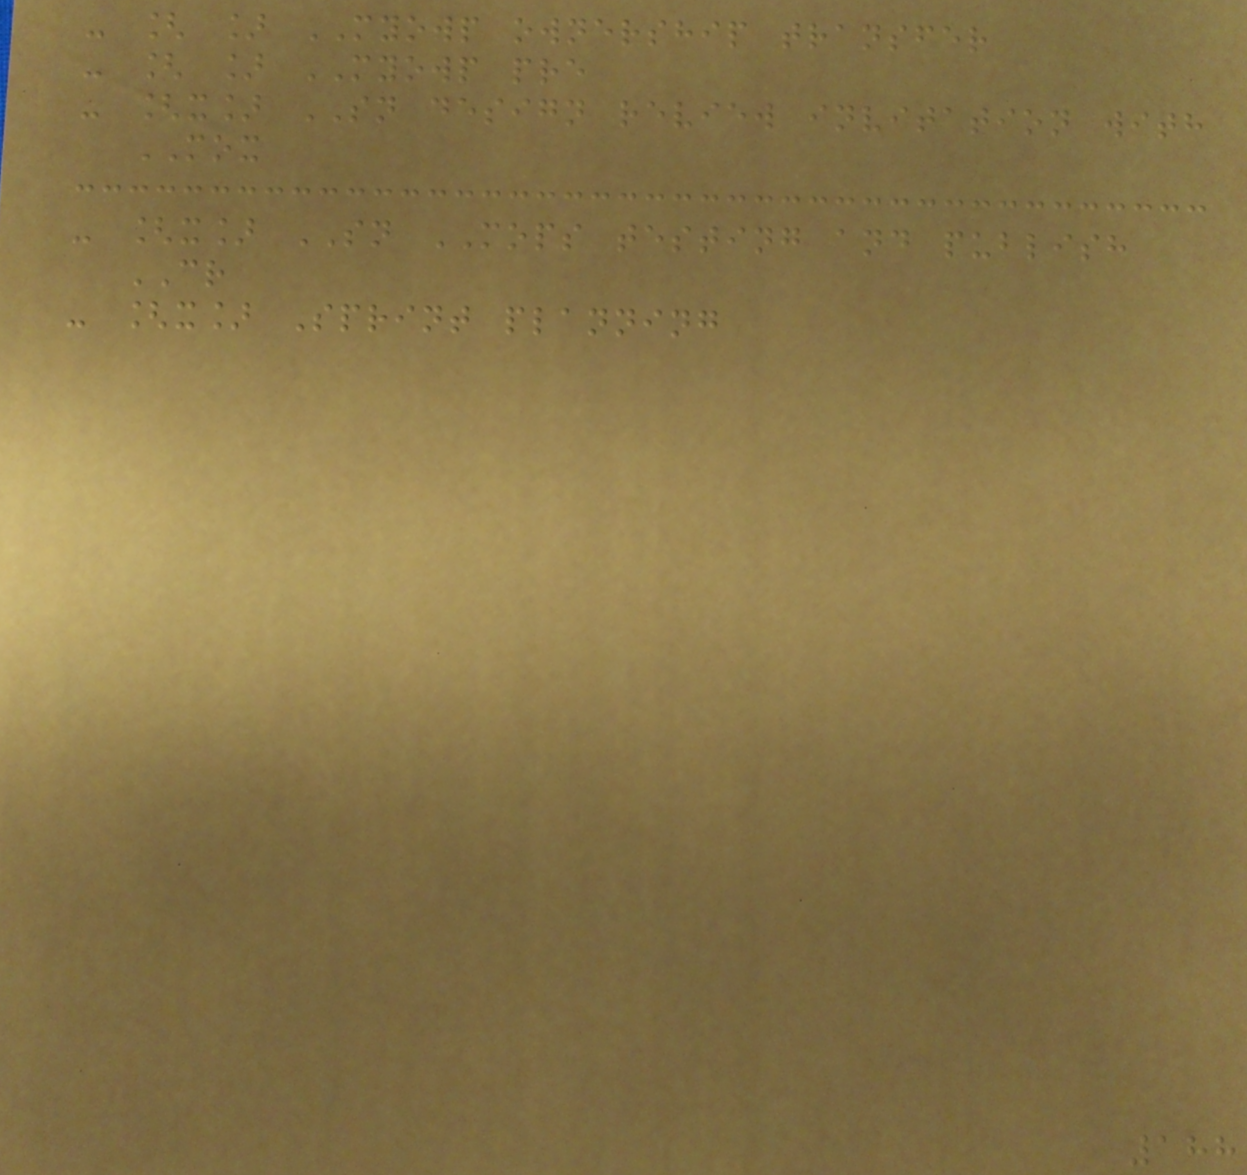- [ ] MYOWP ownership transfer
- [ ] MYOWP pre
- [x] SN design review invitation with
MOX
- [x] SN MOPS testing and publish
CR
- [x] Sprint planning
188
